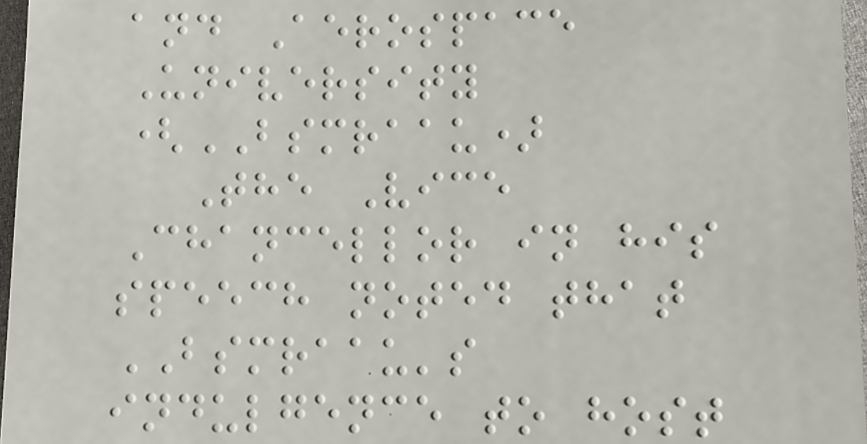and Aerospace
University
(BSMRAAU)
The Vice
Chancellor in his
speech noted that
BSMRAAU's
indulgence to host
